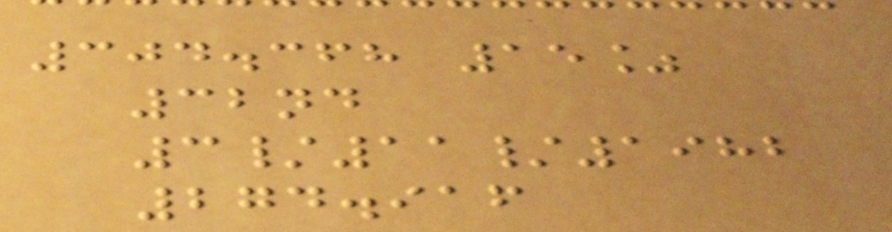304.368 15%
32nd
3/11/1982
274.916
